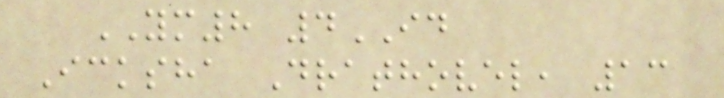YM8 4ID
Icksha Drathovel, 13
